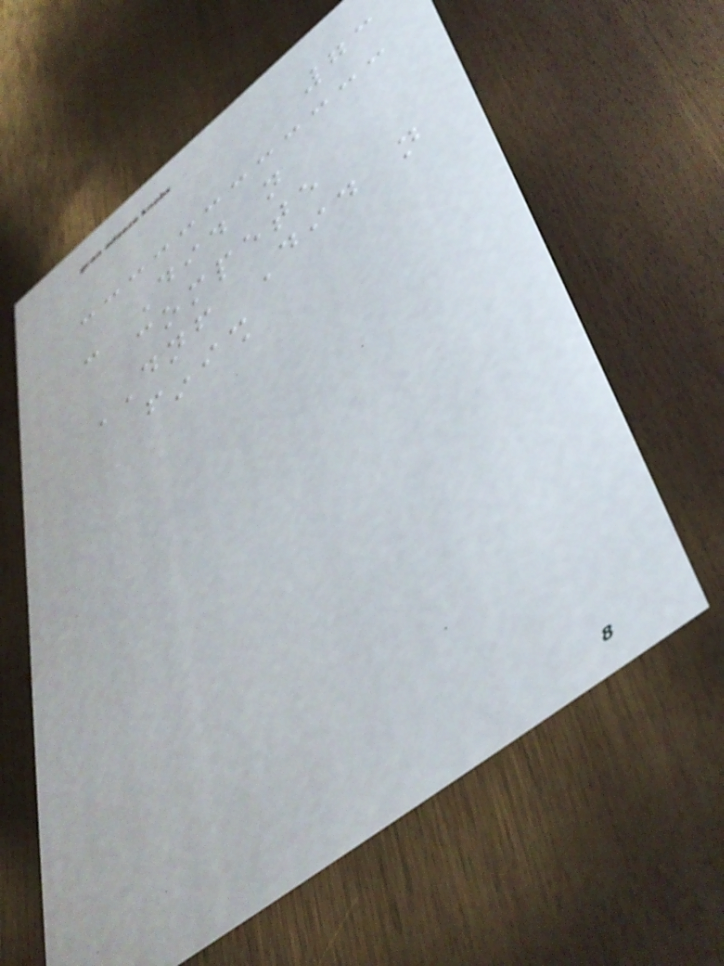73
- Did not
compete
DNF Did not
finish
